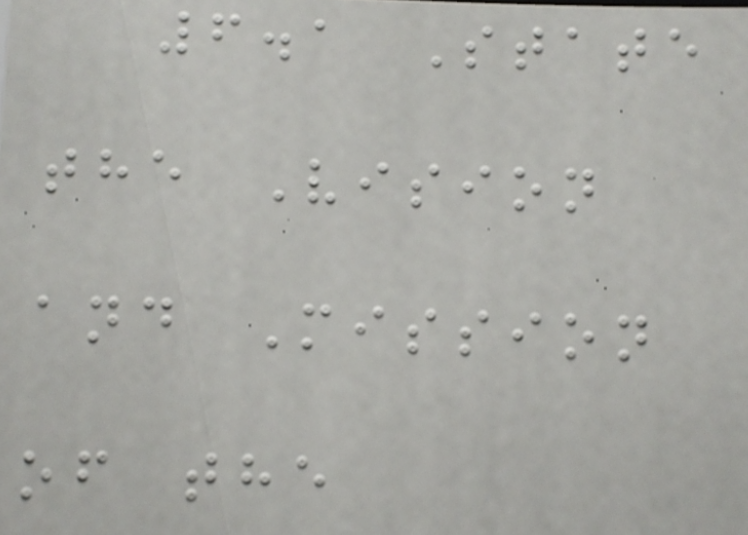6.1 State
the Vision
and Mission
of the
